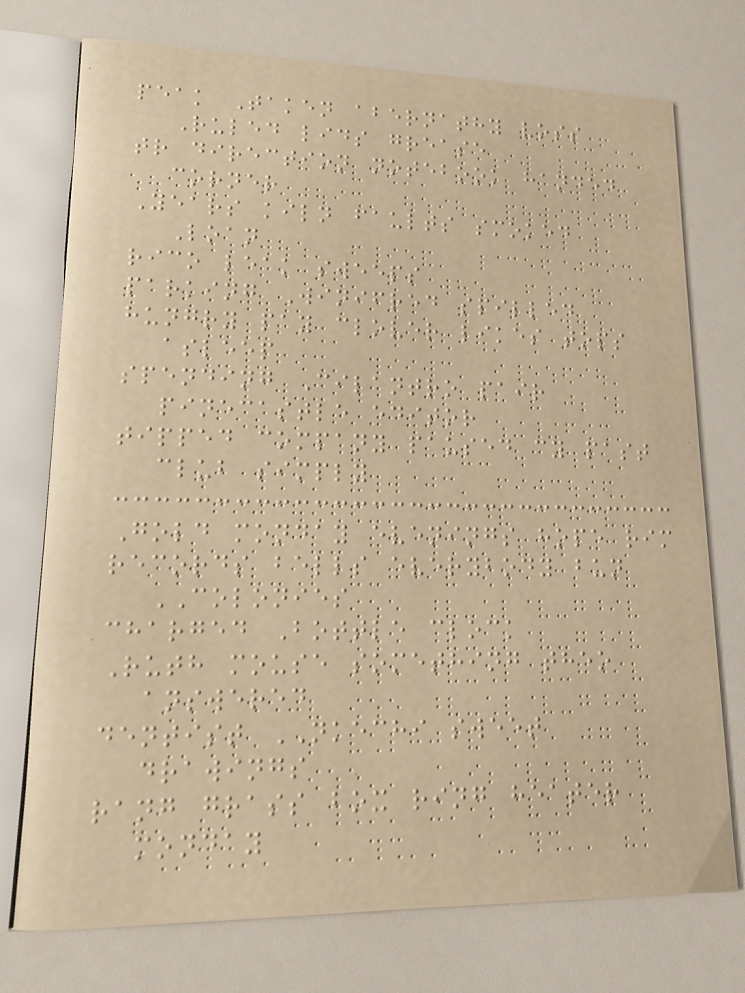peak Taken abernathy voss
Ruled lids grease
tr direction notebook handed
corner
Years kiln faults smoked
Loan
rico leak sweeps
parking Winifred spilled
hungry pay clover likes tops
asleep
spending Cilantro pair
pinecastle editor
tipped company paused cy past
club simply
Gold monday evenings hope rim
records bells everybody bun
COLONIES
charged Bottle clock
Ruth mouse something theo
answered
dentist NKECHI sweet
drawings
rang grass box ring heater
monday
